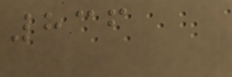836
